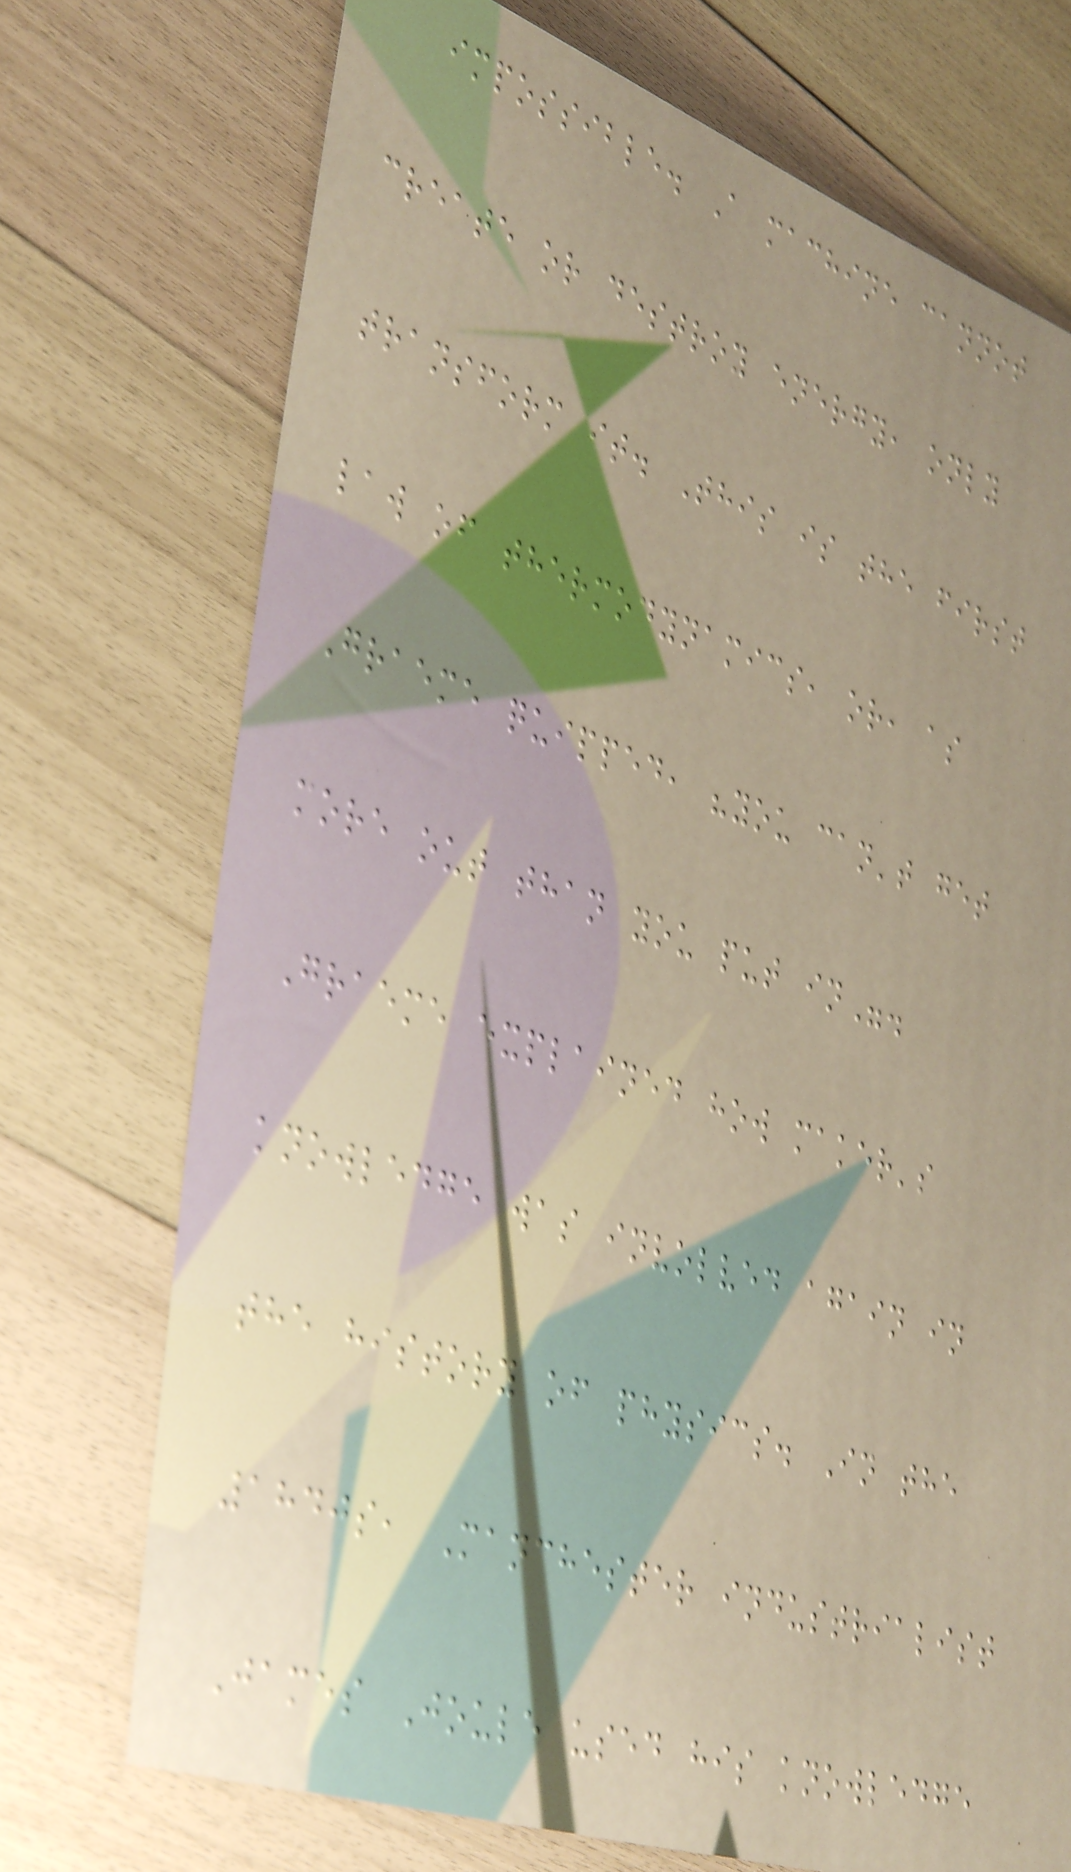impossible. A machine cannot
create or destroy energy, only
transform it. This is the first
law of thermodynamics, or, as
Graeme quipped, "you can't get
more out than you put in".
Graeme explained how maker's
knowledge was involved again in
the history of physics. In the
1840s, Manchester industrialist
James Joule used his knowledge
